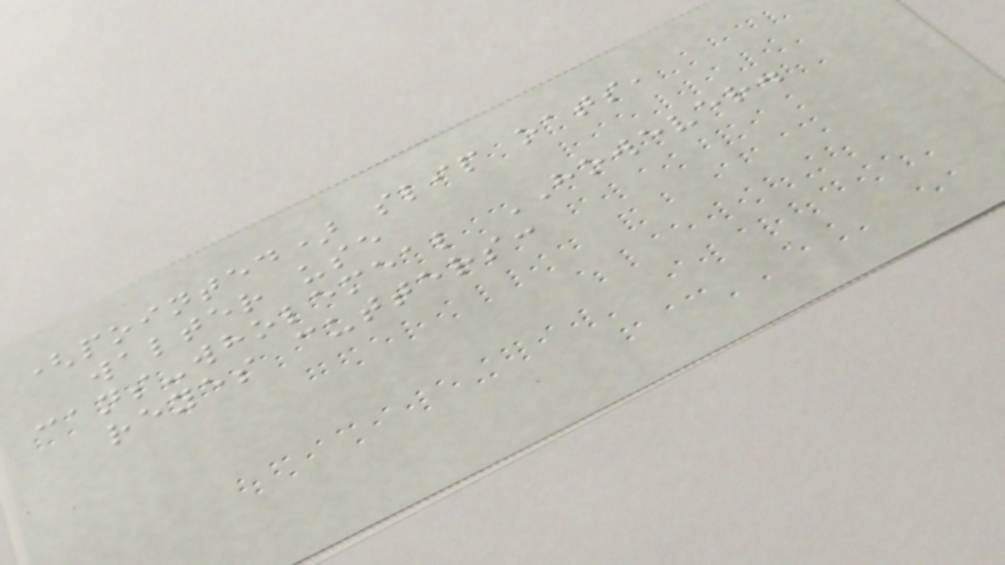(pointed) slip oats,
walter use
cans-wholemeal HOWEVER.
reyes cutters:
